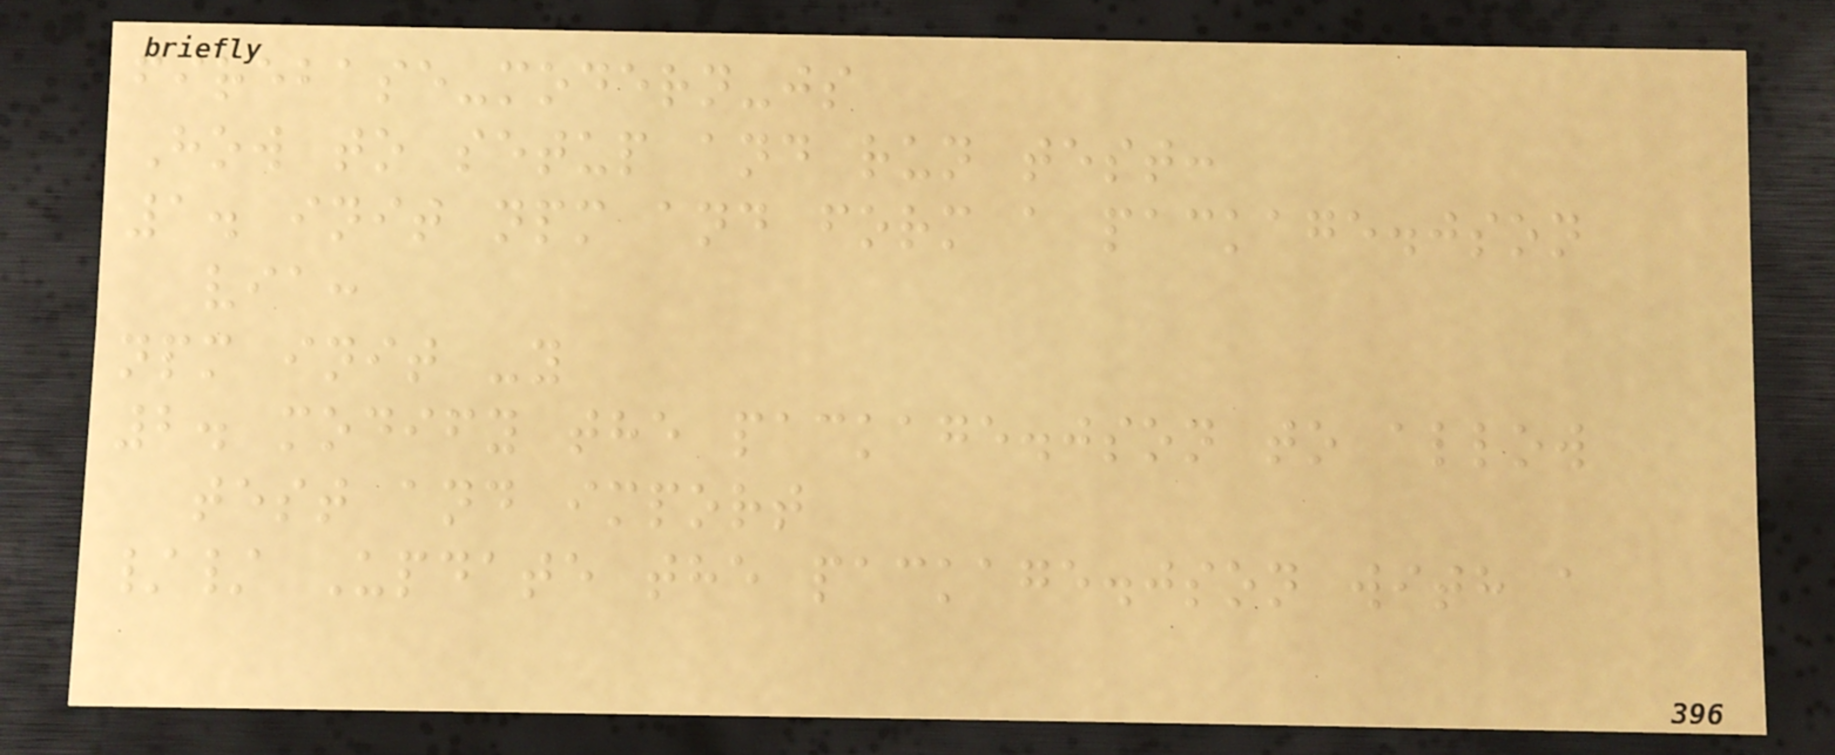firebase-modern-js
How to setup and run test:
1. init npm and form a package.json
via:
npm init -y
2. modify the package.json to allow
test and import
// Update the package.json with a
